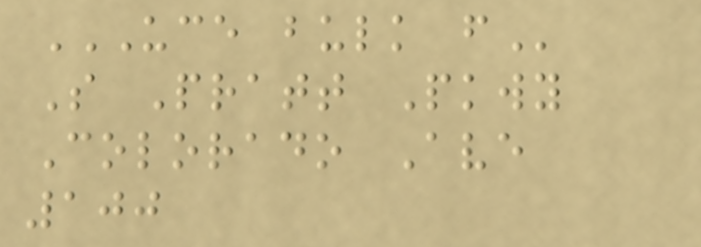UCE BULK F
S Pratt Pkwy
Colorado Ave
100
